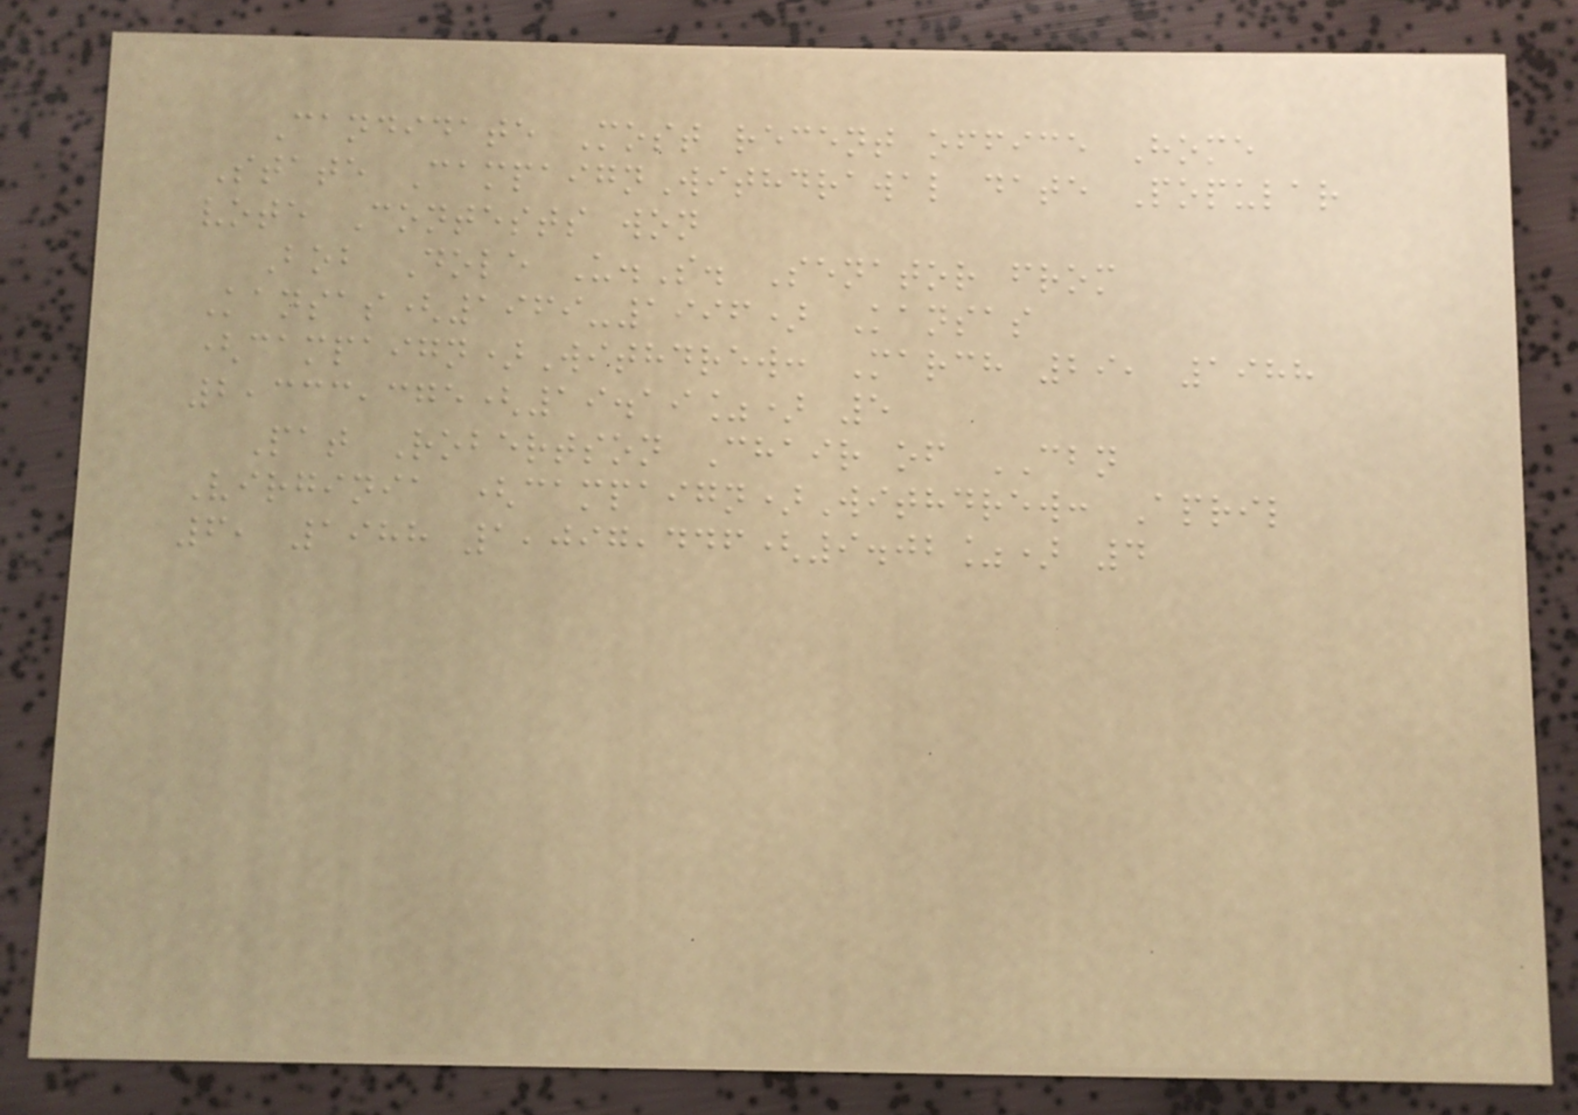Candidate Most recent office Home
State CampaignWithdrawal date Popular
vote Contests won
Bob Dole U.S. Senator from
Kansas(1969-1996) Kansas
(campaign)Withdrew: March 29, 1988
2,333,375(19.19%) 5
Pat Robertson Chair of CBN
Virginia (campaign)Withdrew: April
6, 1988 1,097,446(9.02%) 4
